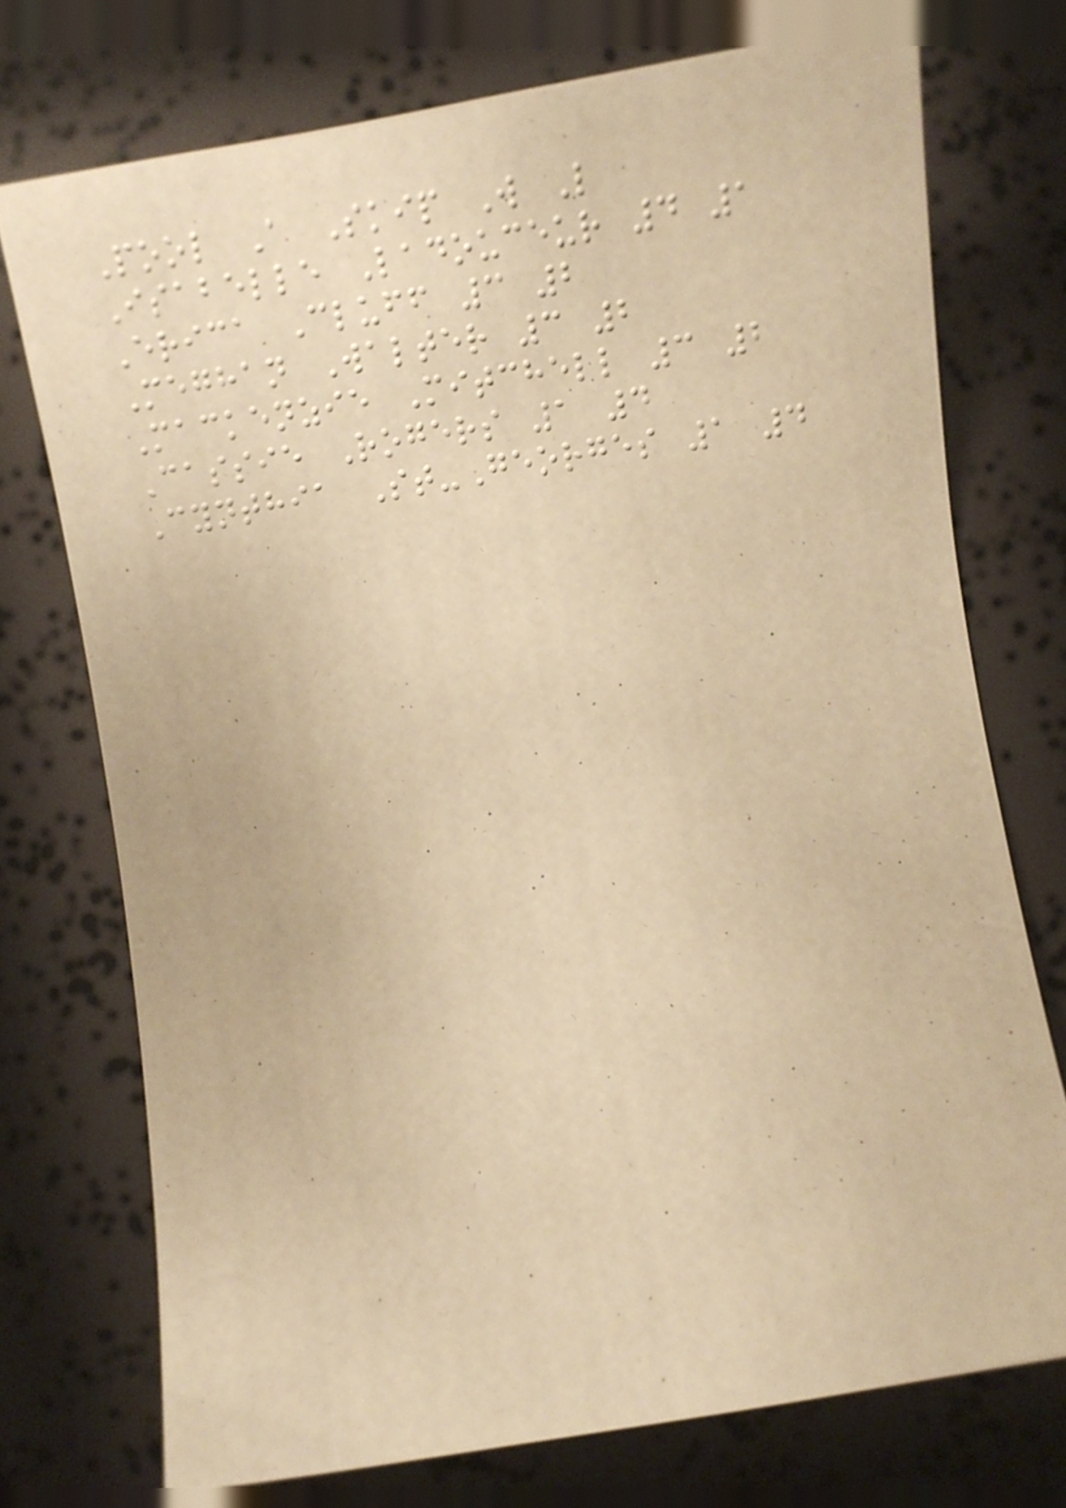Pool A Skip W L
Isabelle Ladouceur 4 1
Erica Cluff 3 2
Meghan Walter 3 2
Mackenzie Mitchell 3 2
Cassie Rogers 1 4
Cynthia St-Georges 1 4
